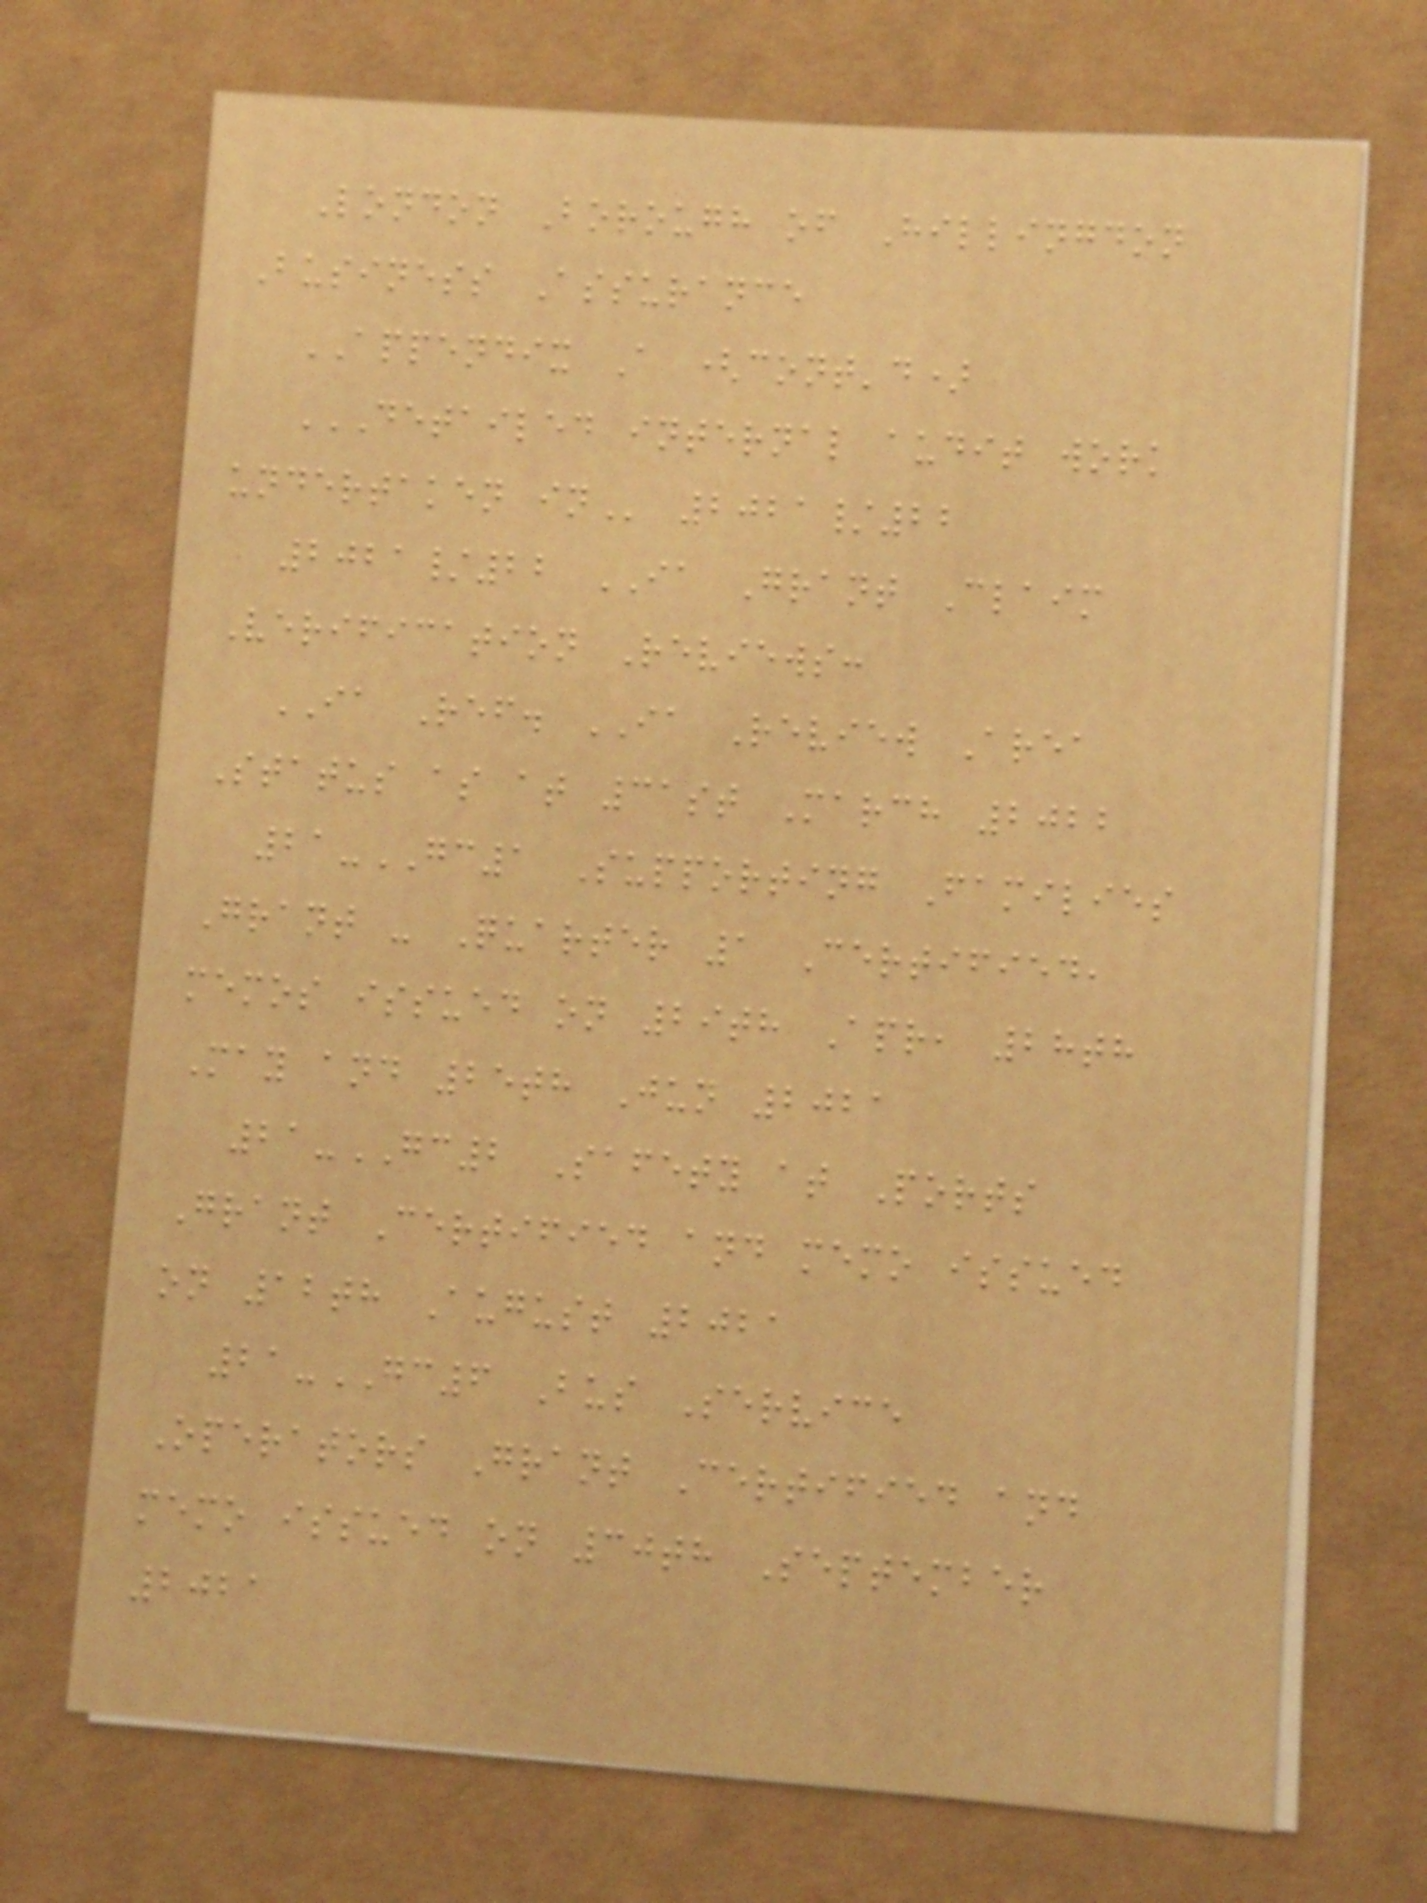London Borough of Hillingdon
Business Assurance
APPENDIX A (cont'd)
DETAILED INTERNAL AUDIT WORK
UNDERTAKEN IN 2021/22
2021/22 IA Grant Claim
Verification Reviews:
IA Ref. IA Review Area
Status as at 31st March 2022
21-GC1 Supporting Families
Grant - Quarter 1 Certified,
memos issued on 29th Apr, 28th
May and 25th Jun 2021
21-GC2 Safety at Ports
Grant Certified and memo issued
on 12th August 2021
21-GC6 Bus Service
Operators Grant Certified and
memo issued on 30th September
2021
